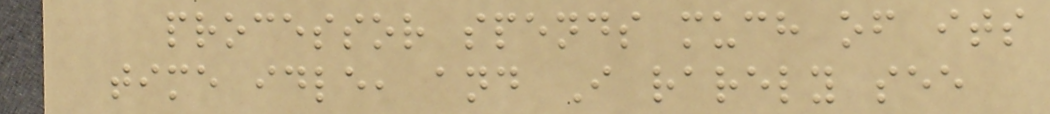processor spends much of its
time idle, and I rarely see
